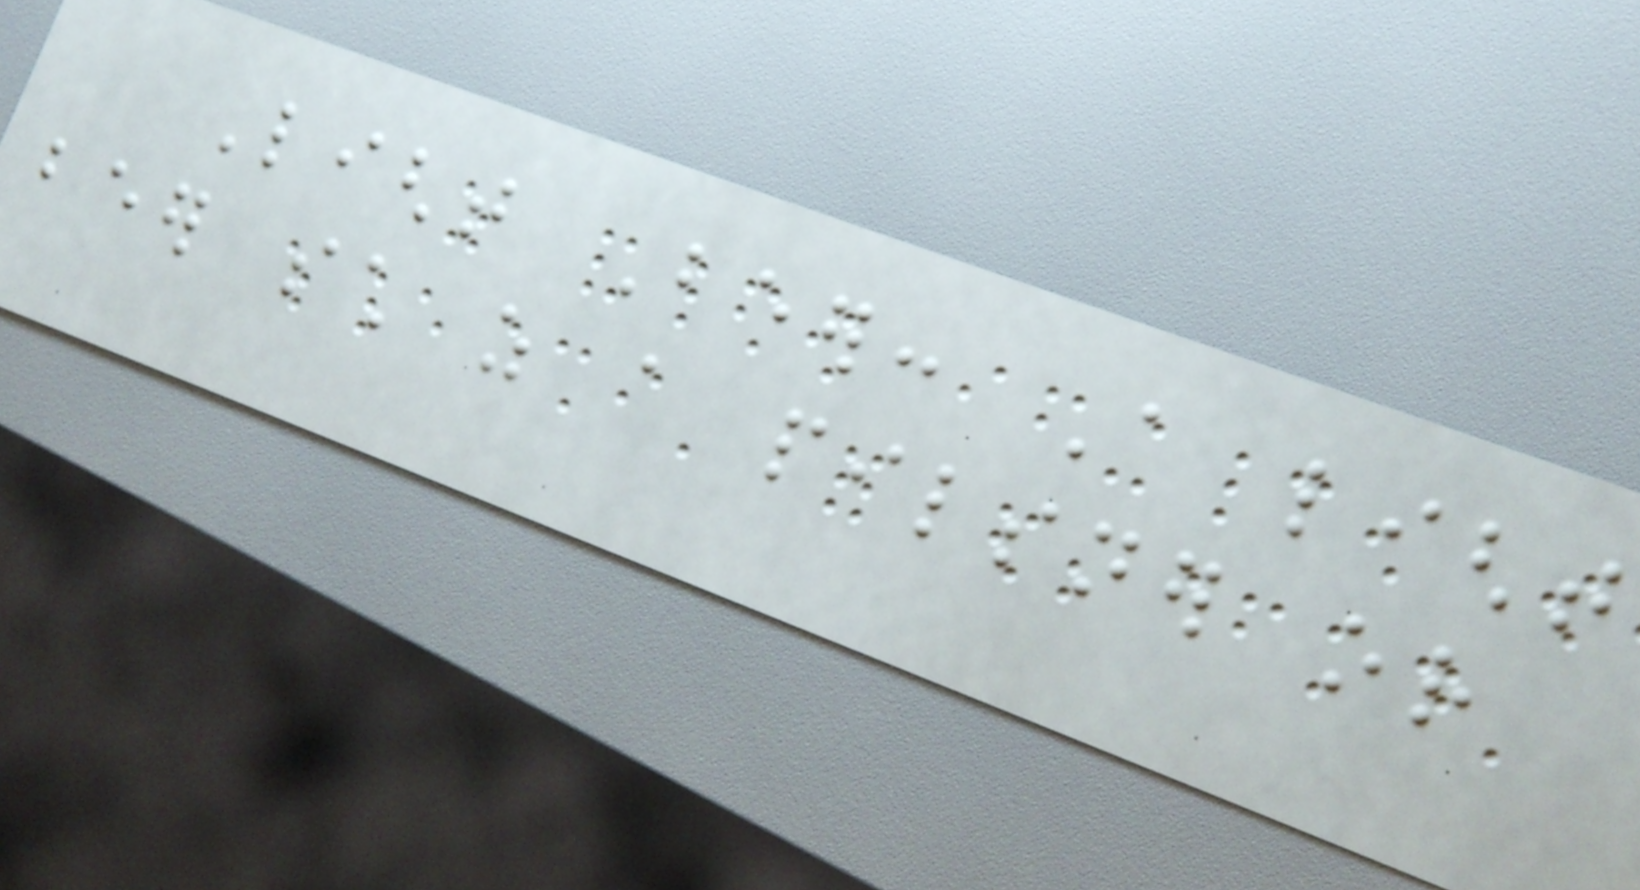Light Beer: A light
beer such as a pilsner or
